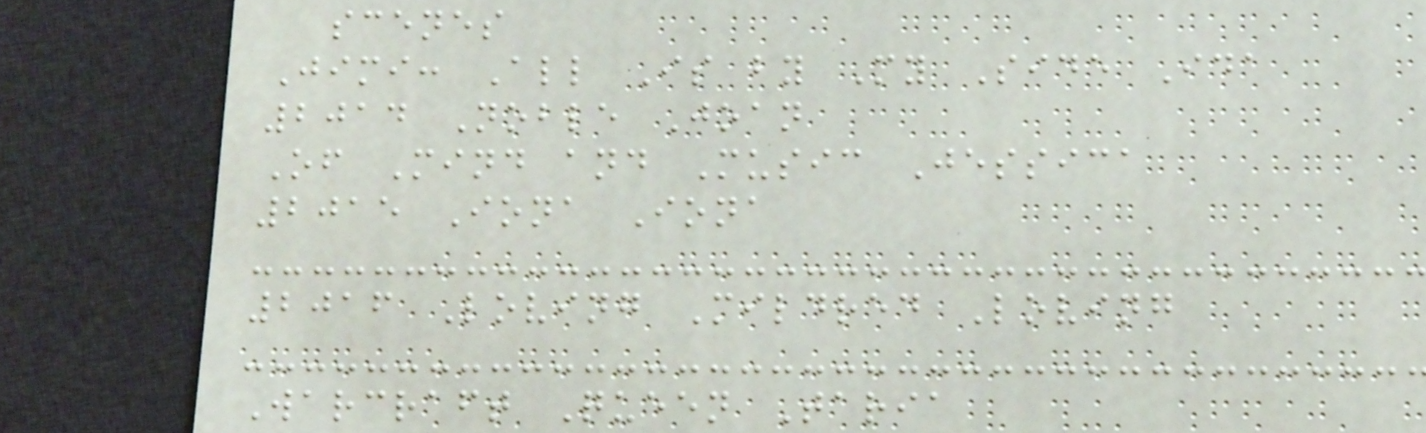scenes
Jimi: All Is by My Side Ida
2014 Noble Joan
Of Mind and Music Jessica
2015 Iona Iona
2016 Loving Mildred Loving
Warcraft Queen Taria
